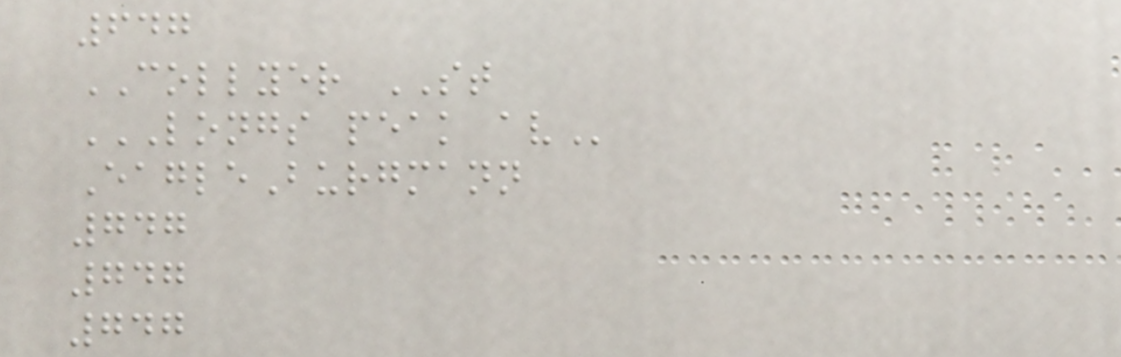647
COLLYER ST
LONGS PEAK AV
EagleBurgmann
747
747
747
